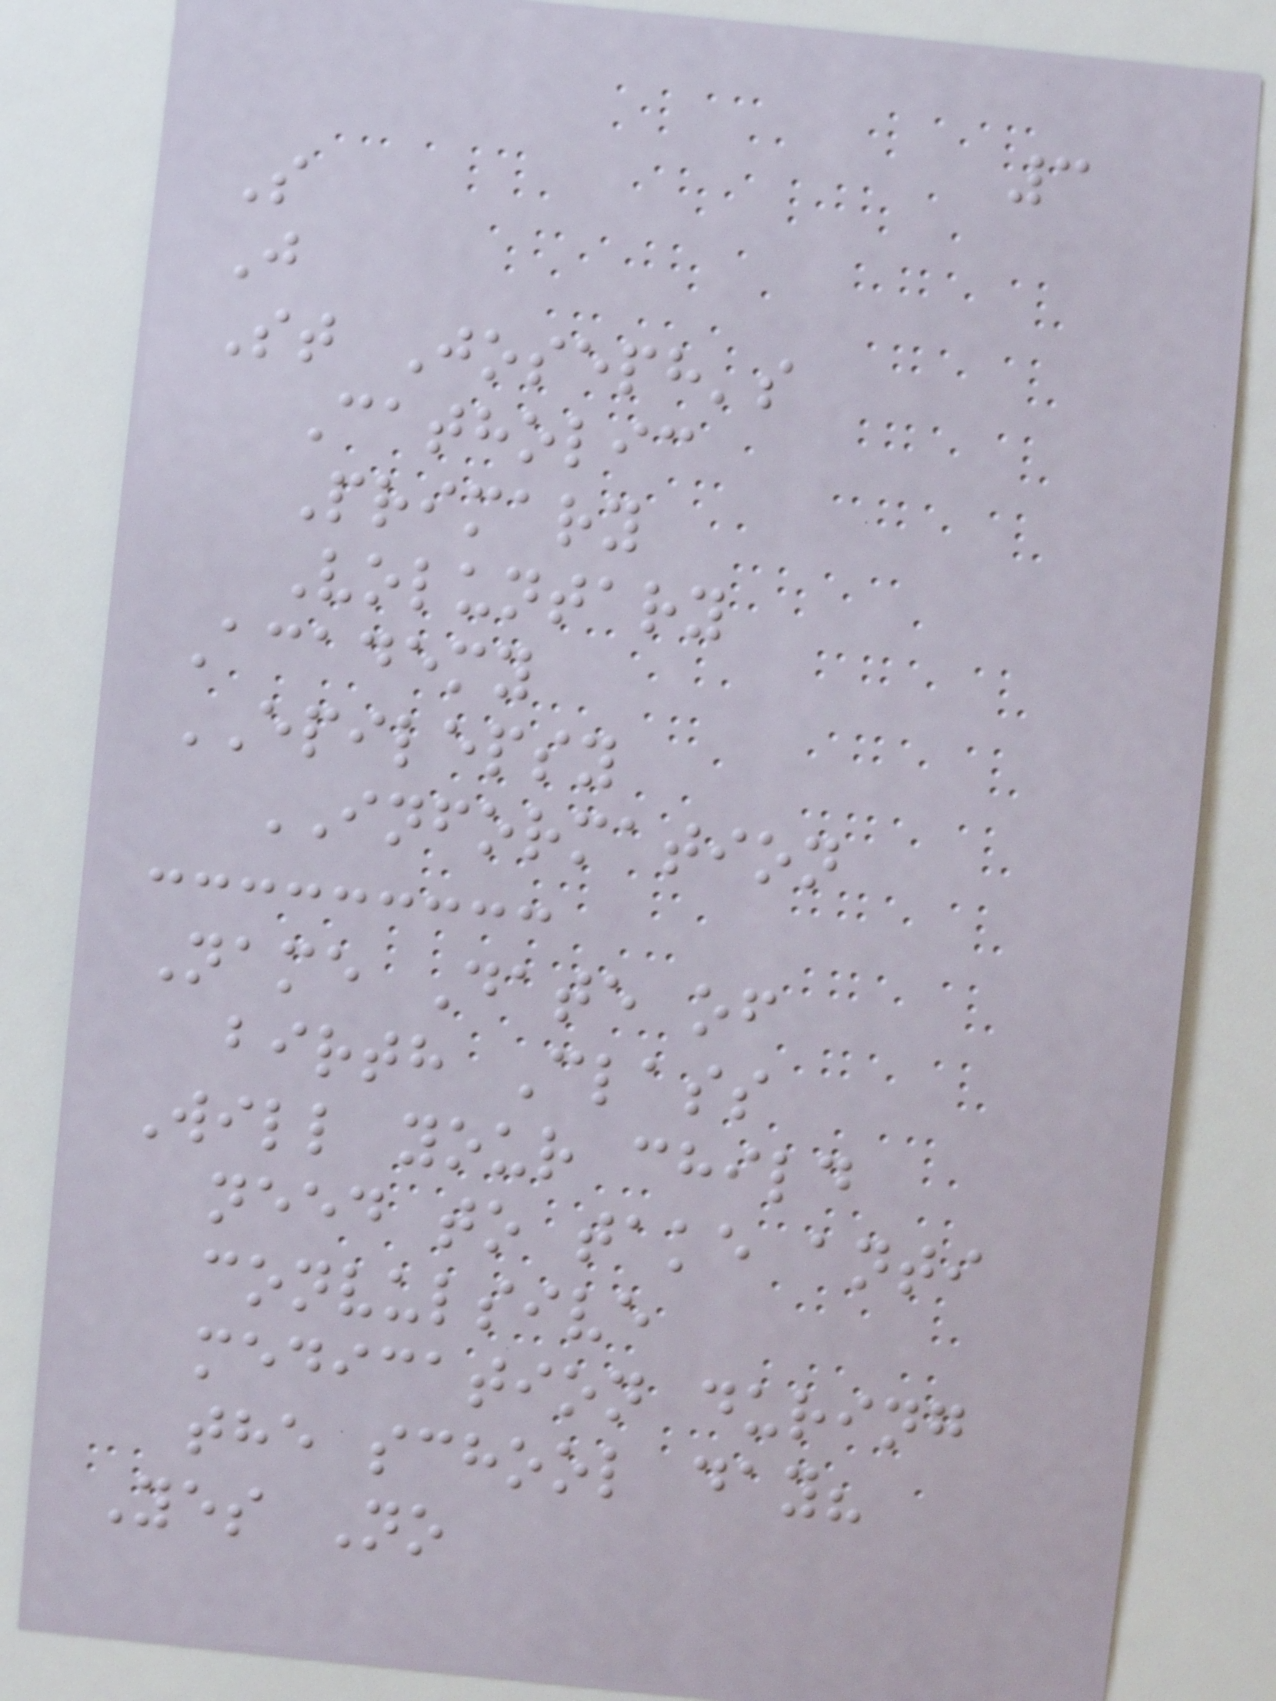3
S
J
St Joseph's
Catholic
Primary
Voluntary
Academy
EPILEPSY
INFORMATION
Name Date of
birth Class
Will your child
need to take anti
convulsive
medication during
the school day?
Yes No
